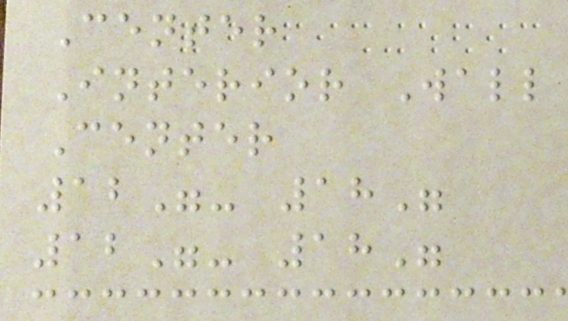Center
Interior Wall
Center
12"- 18"
12"- 18"
